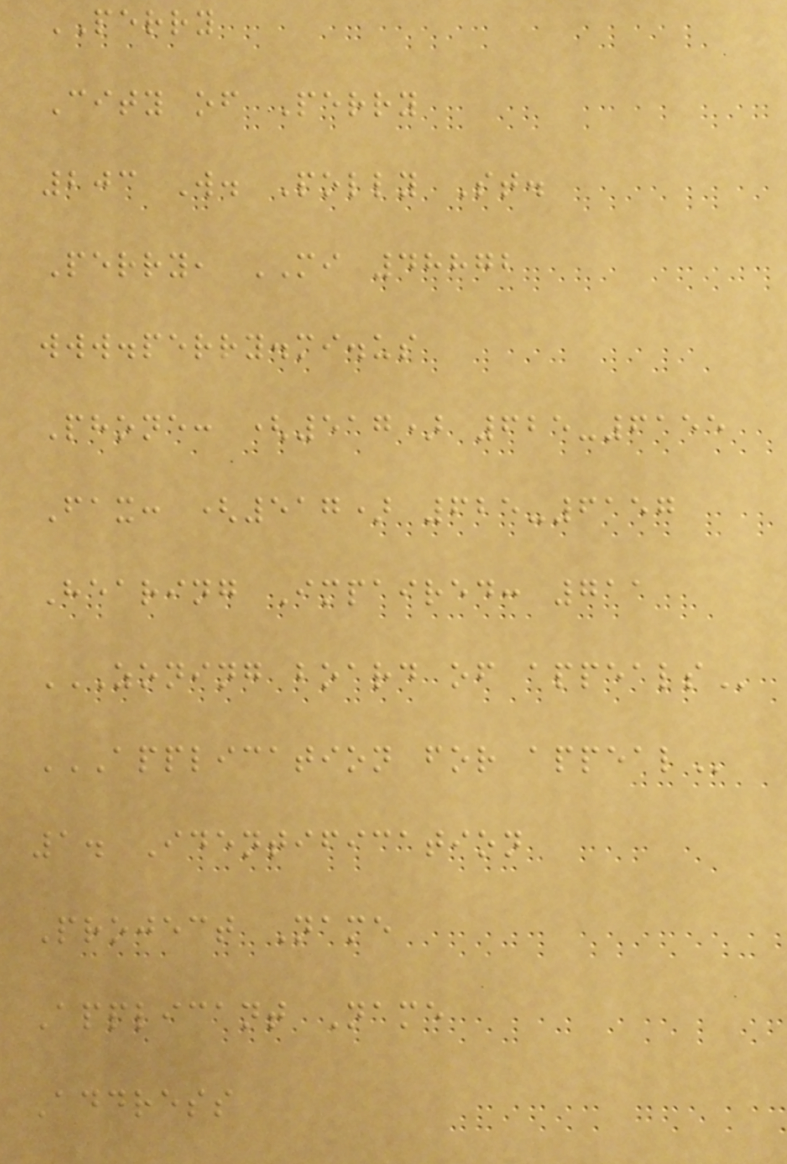PERRY
City of Perry
203 W. Polly St.
Perry, MI 48872
www.perry.mi.us
Phone: (517) 625-6155
Fax: (517) 625-6157
Hearing Impaired: 711
ZONING BOARD OF APPEALS
APPLICATION FOR APPEAL
1. Identification
Project Name
Applicant Name
Address
